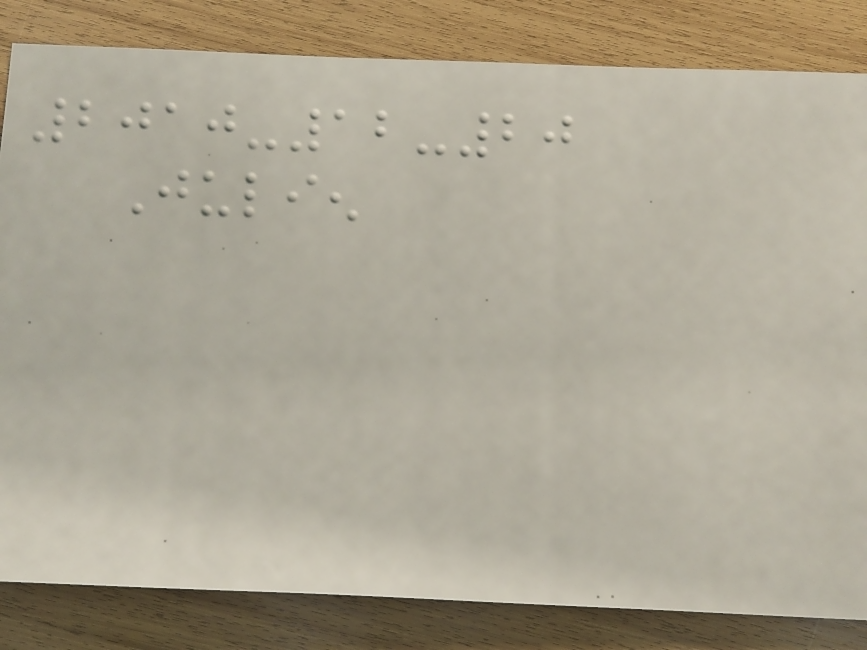2010-12-20
Julien
